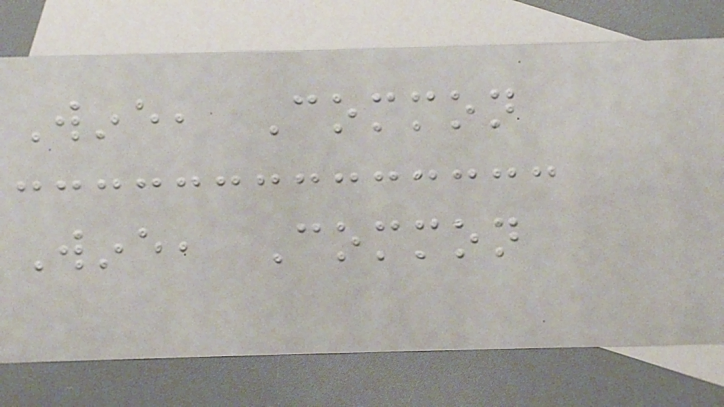Wine, Common
Wine, Common
